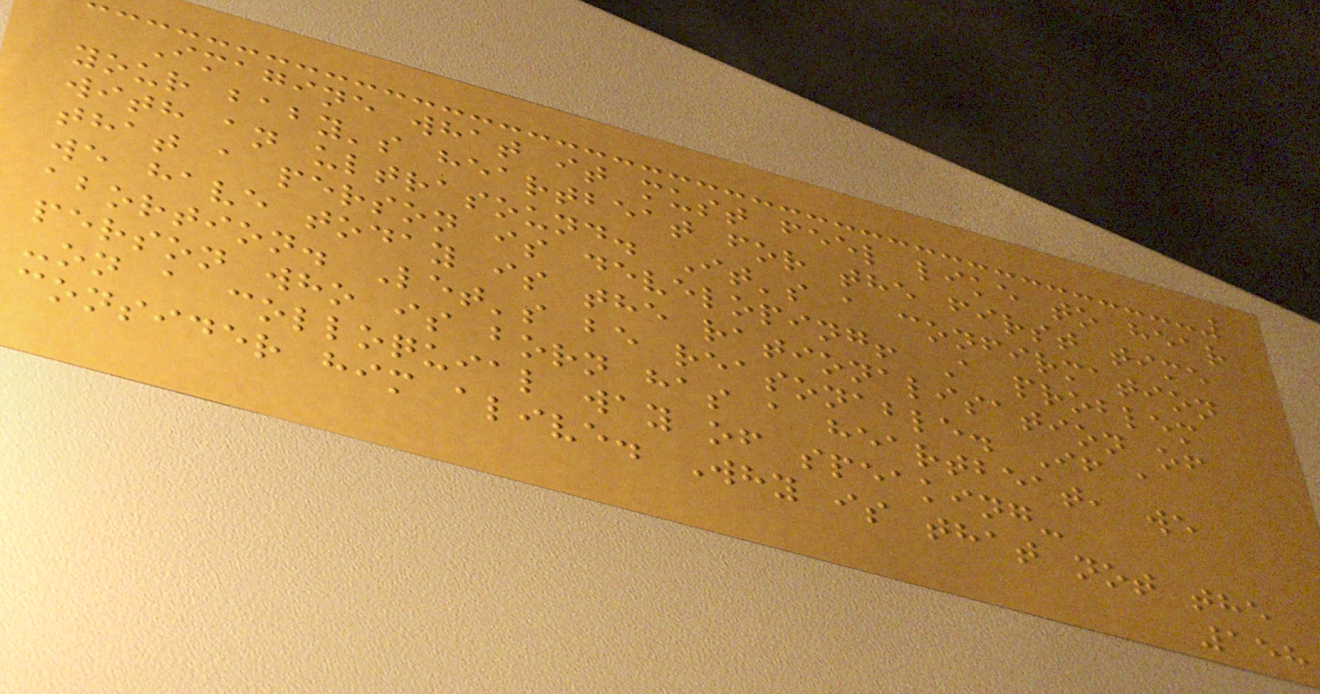Imagine what it must feel like to hear
your baby's heartbeat for the first time
with an ultrasound. It's a confirmation
that a person is developing! A problem
we have today is the rationalisation of
abortion. Let's be reasonable. If a
person who is born has a heartbeat, we
-on a colloquial way of speaking-
consider him alive. Why is that not the
158
